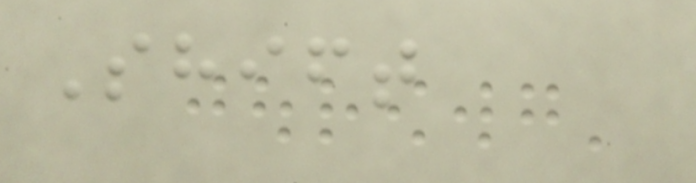Shift
